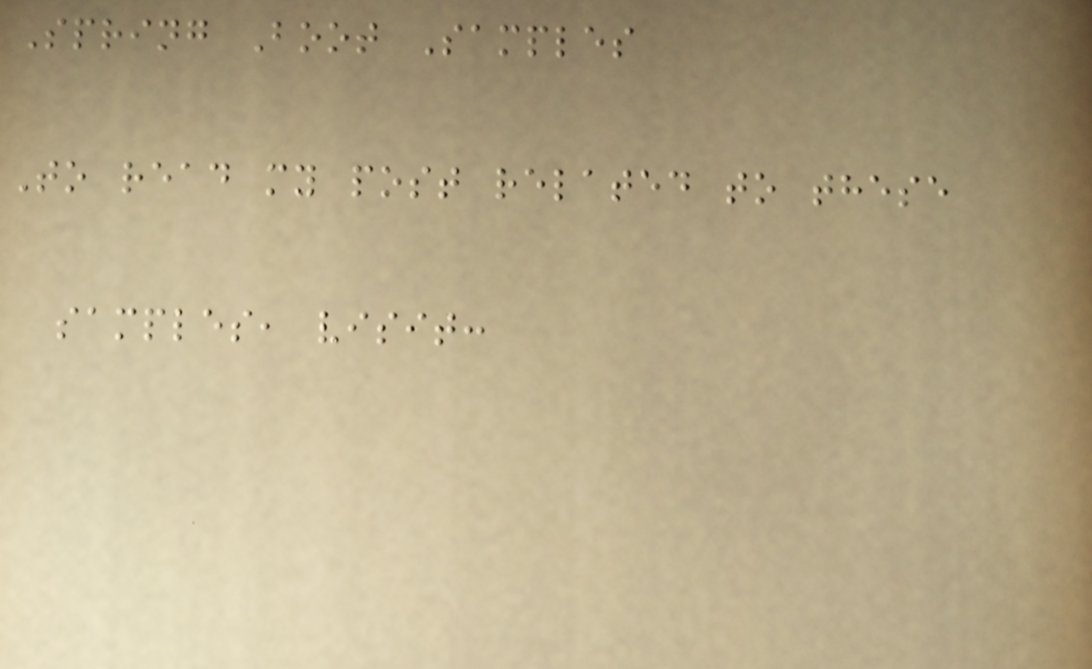Spring Boot Samples
To read my post related to these
samples, visit:
